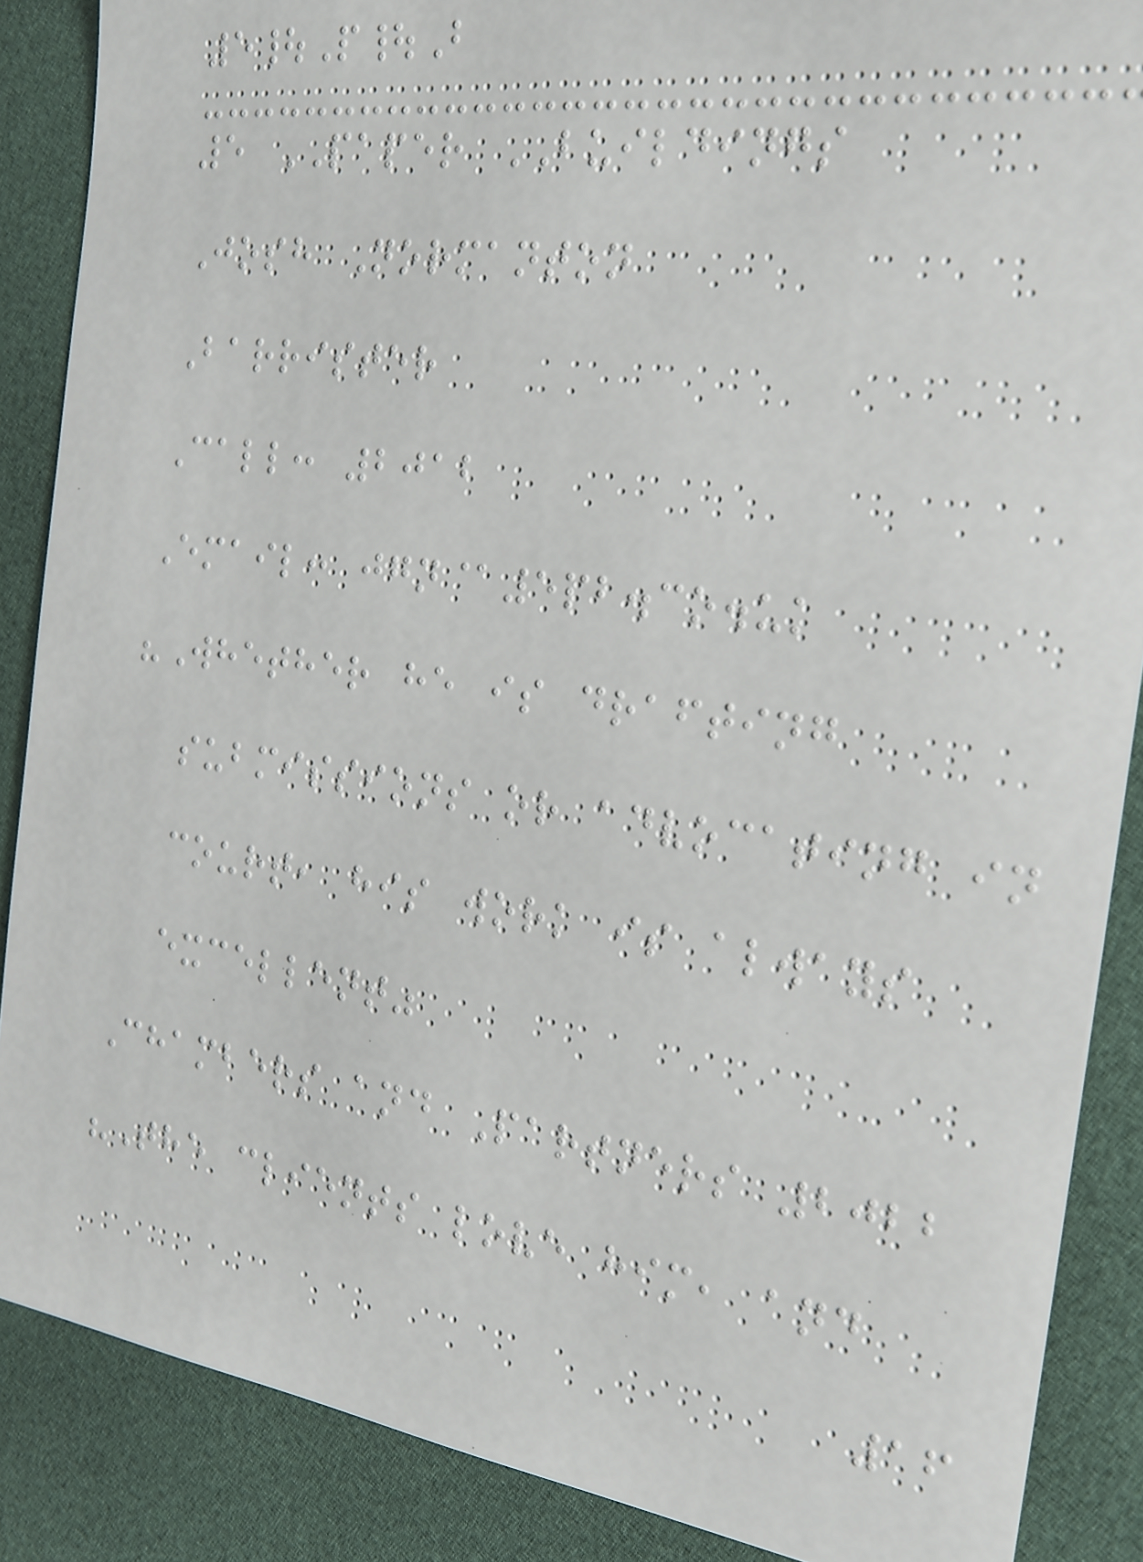5|P|B
5 PAPER BUILDINGS
Josh Normanton
Barrister
Call: 2012
Email: jgn@5pb.co.uk
"Whether he is drafting
submissions or advocating in
court, his work is always
excellent"
Chambers and Partners 2022
"The clients love him, and
16
